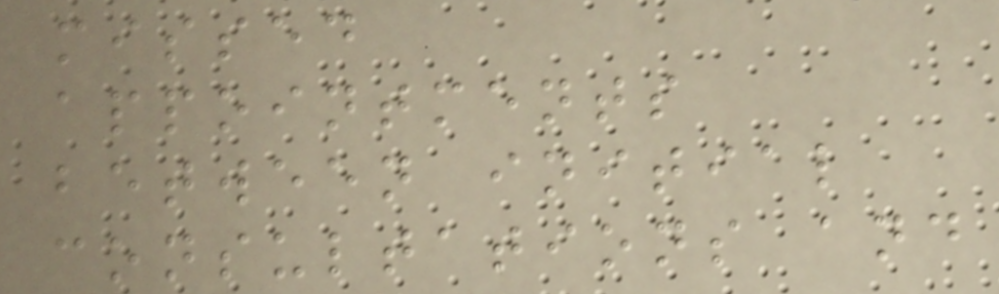missed
appointments
between initial
consultations and
